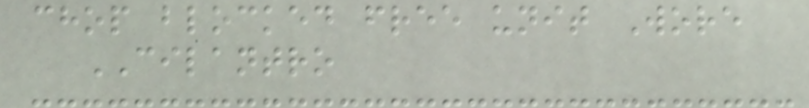chop blocked free unit Wore
CILANTRO
